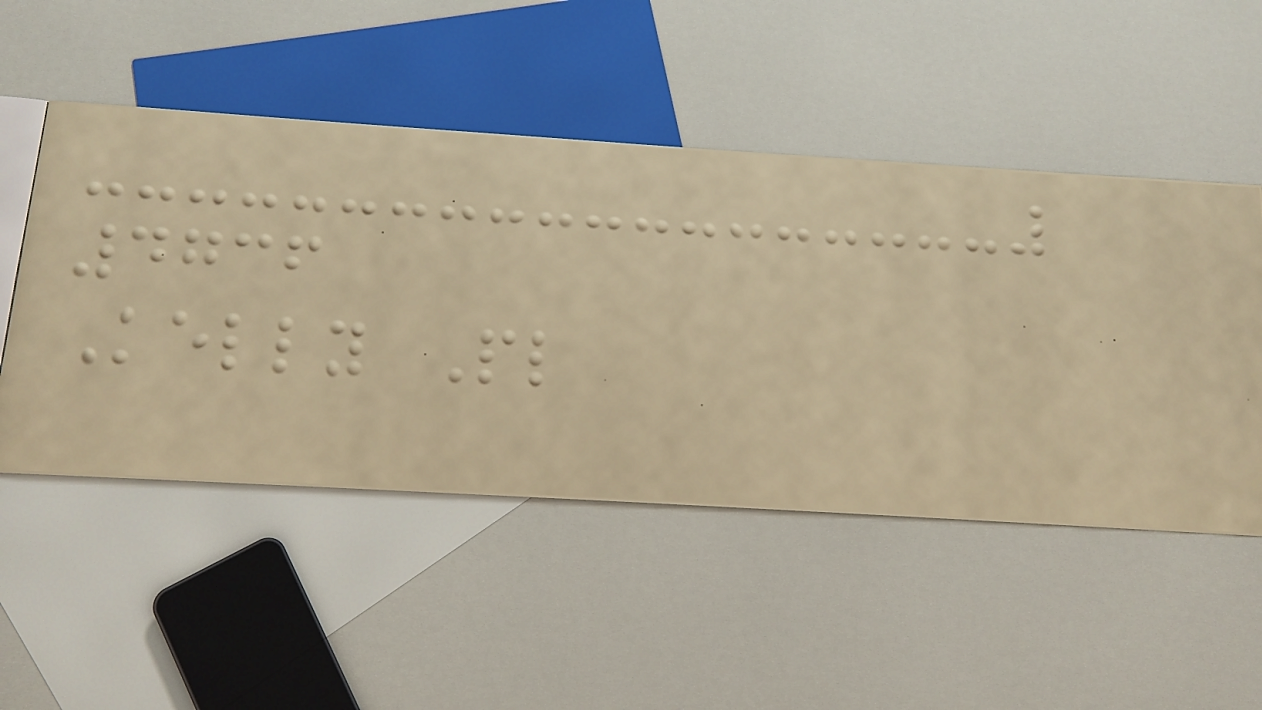4736
Kelly Pl
